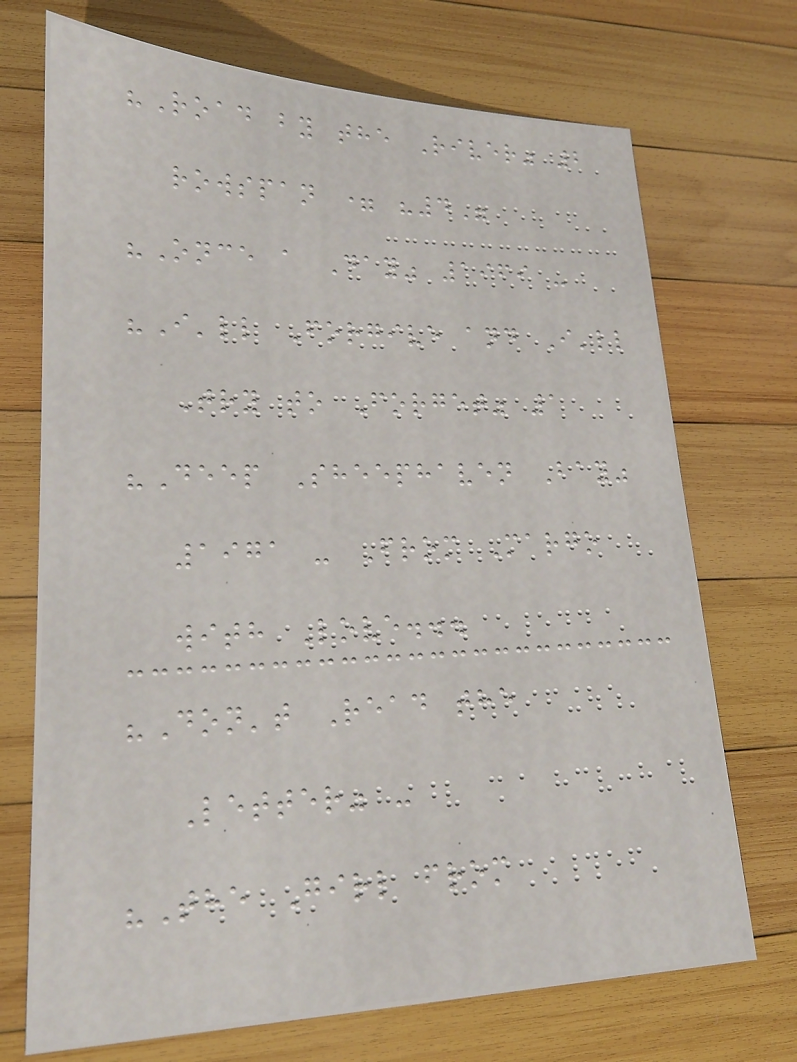"Road by the River" 2
rowspan = "4"
"Once a Day" 1969 -
"I'll Forgive and I'll
Try to Forget" 1
"Deep Sheephaven Bay"
1971 - From Margo
with Love...
"Don't Read the
Letter" -
"The Girl from
